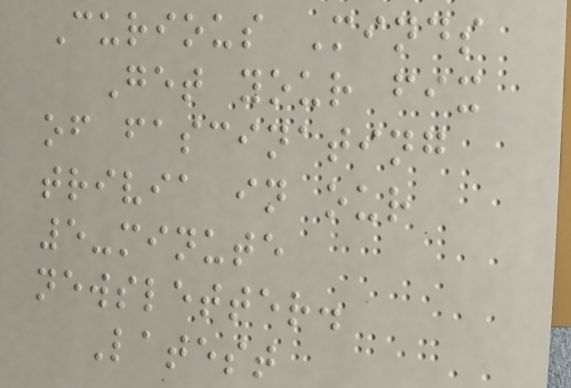Curious Minds
Get your fix
of fascinating
trivia in our
5-minute
newsletter.
Latest
